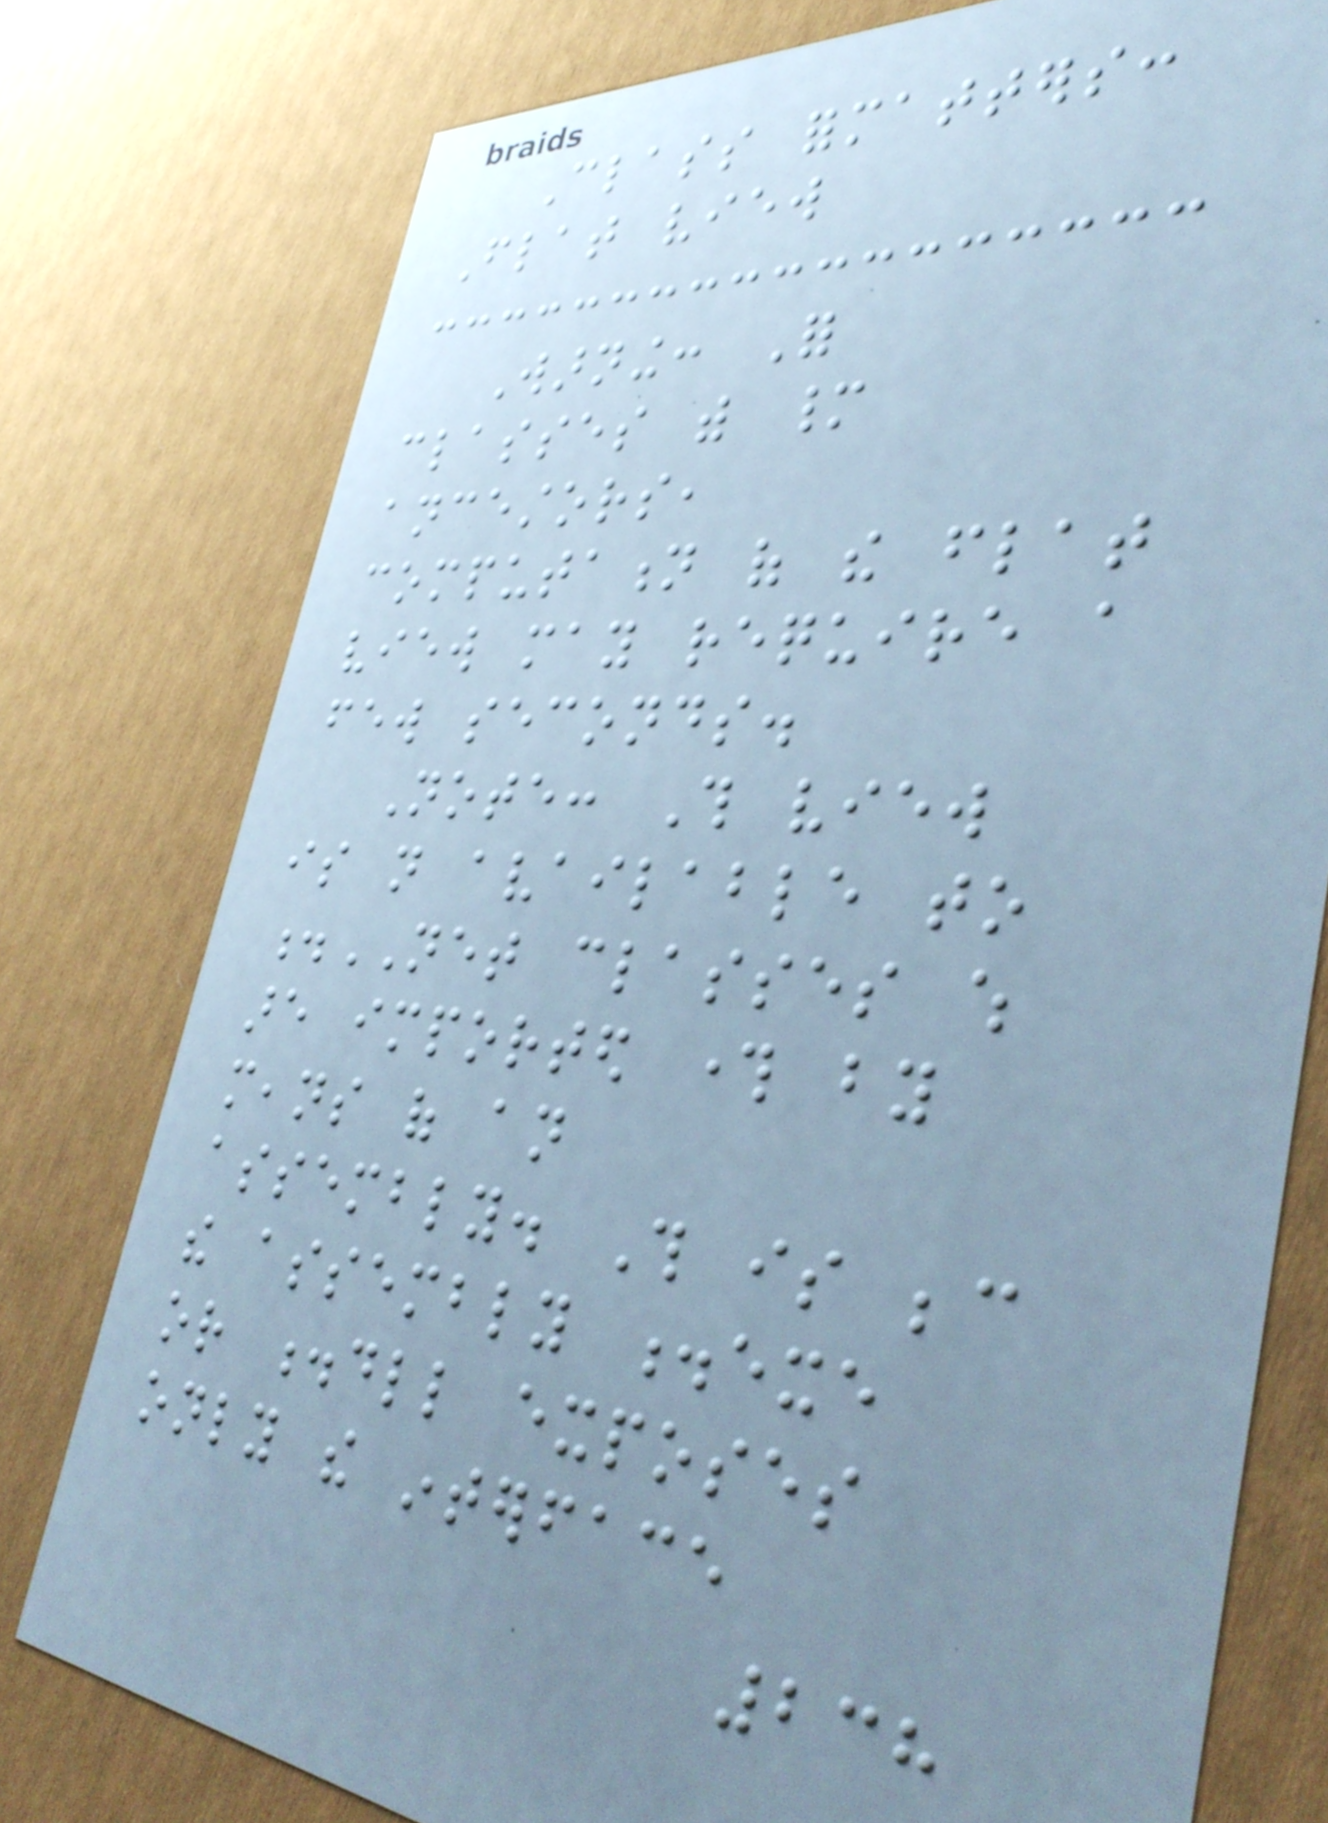Class formatters:
Flat view
Warning: For
classes with many
ancestors,
computation of the flat
view may require a
few seconds.
Note: This view
is not available to
.NET classes which
are imported through by
means of an
assembly. This is because
the assembly .exe
or .dll exposes
only the interface
238
